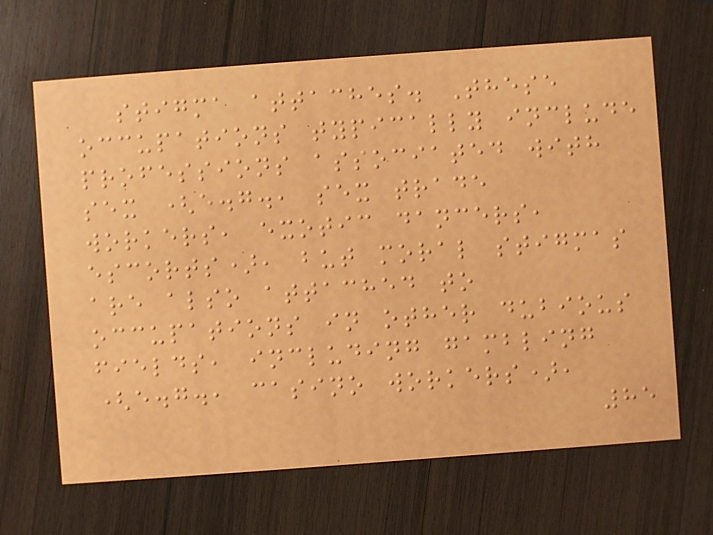stigma attaches. These
occupations typically include
professions associated with
sex (e.g., sex trade
workers, exotic dancers,
escorts), but moral stigmas
are also attached to
occupations in other dubious
fields, including gambling
(e.g., casino workers),
85
